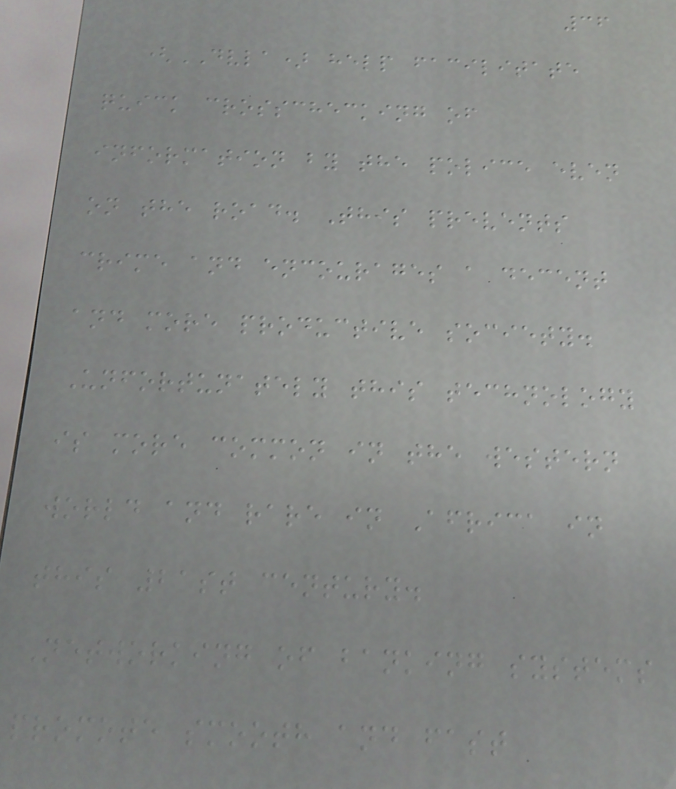36
(DVLA) help facilitate
quick crosschecking of
information by the police even
on the road. This prevents
crime and encourages a decent
and more productive society.
Unfortunately this technology
is more common in the western
world and rare in Africa in
this 21st century.
Networking of banking systems
promote smooth and fast
